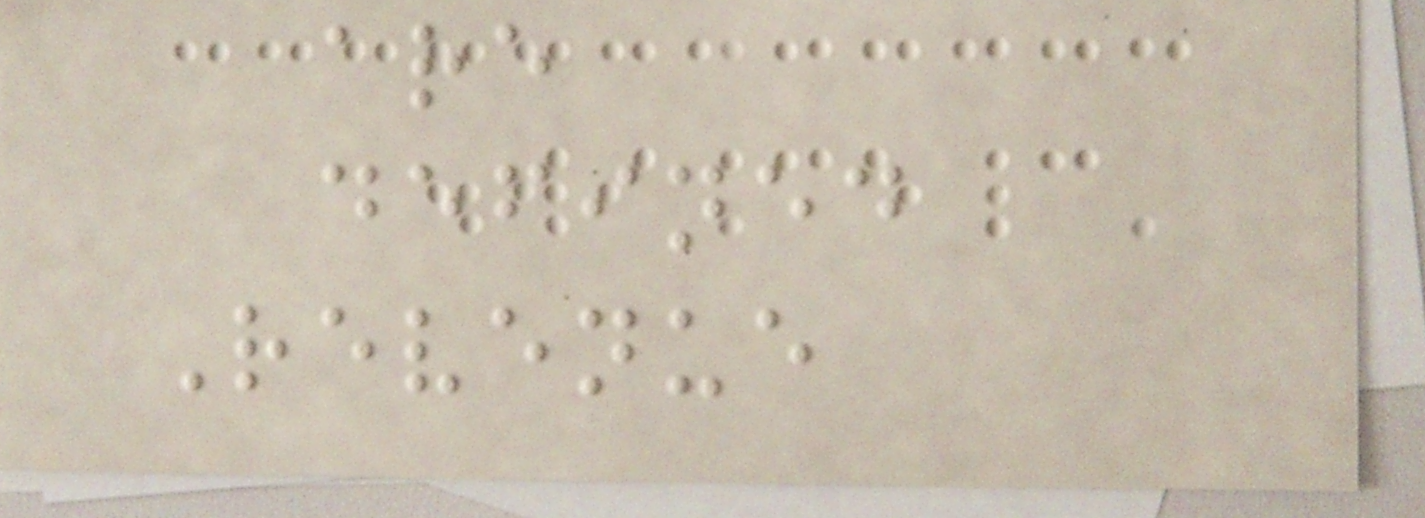are
defined
Revenue
